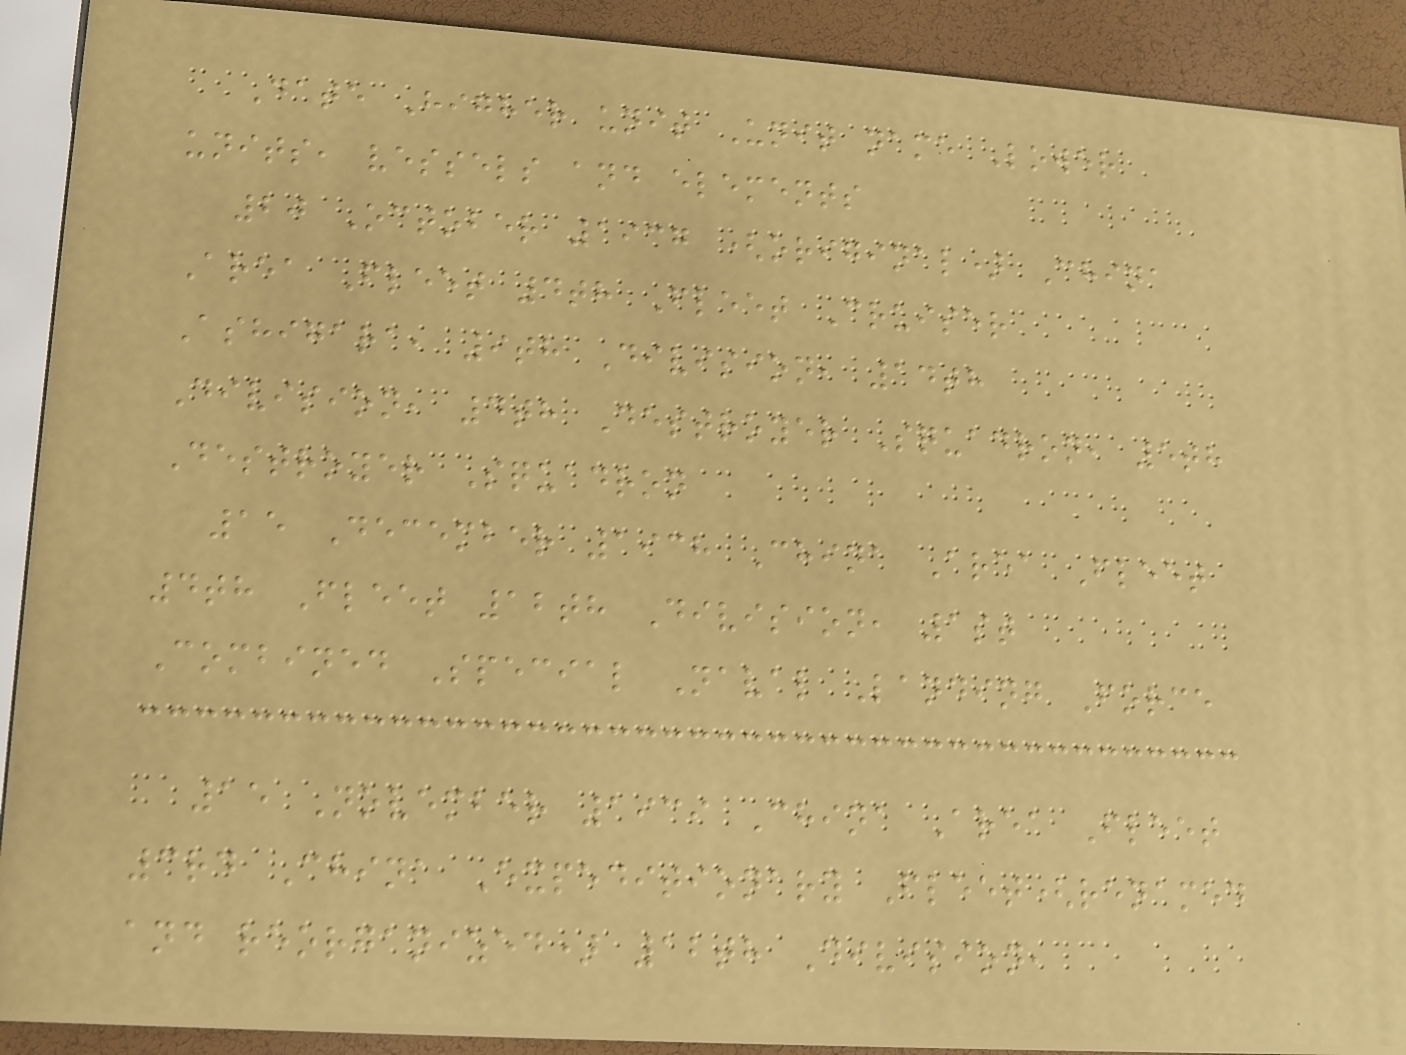Date Higher unit Unit name Lower
units, vessels and elements
20 October 1937 (original) China
Area Fleet 4th Fleet Cruiser
Ashigara, 9th Division, 14th
Division, 4th Destroyer Squadron, 5th
Destroyer Squadron
15 December 1938 China Area Fleet
4th Fleet 12th Division, 1st
Combined Special Naval Landing Force
15 November 1939 China Area Fleet
3rd China Expeditionary Fleet(renamed
and reorganized) 12th Division,
